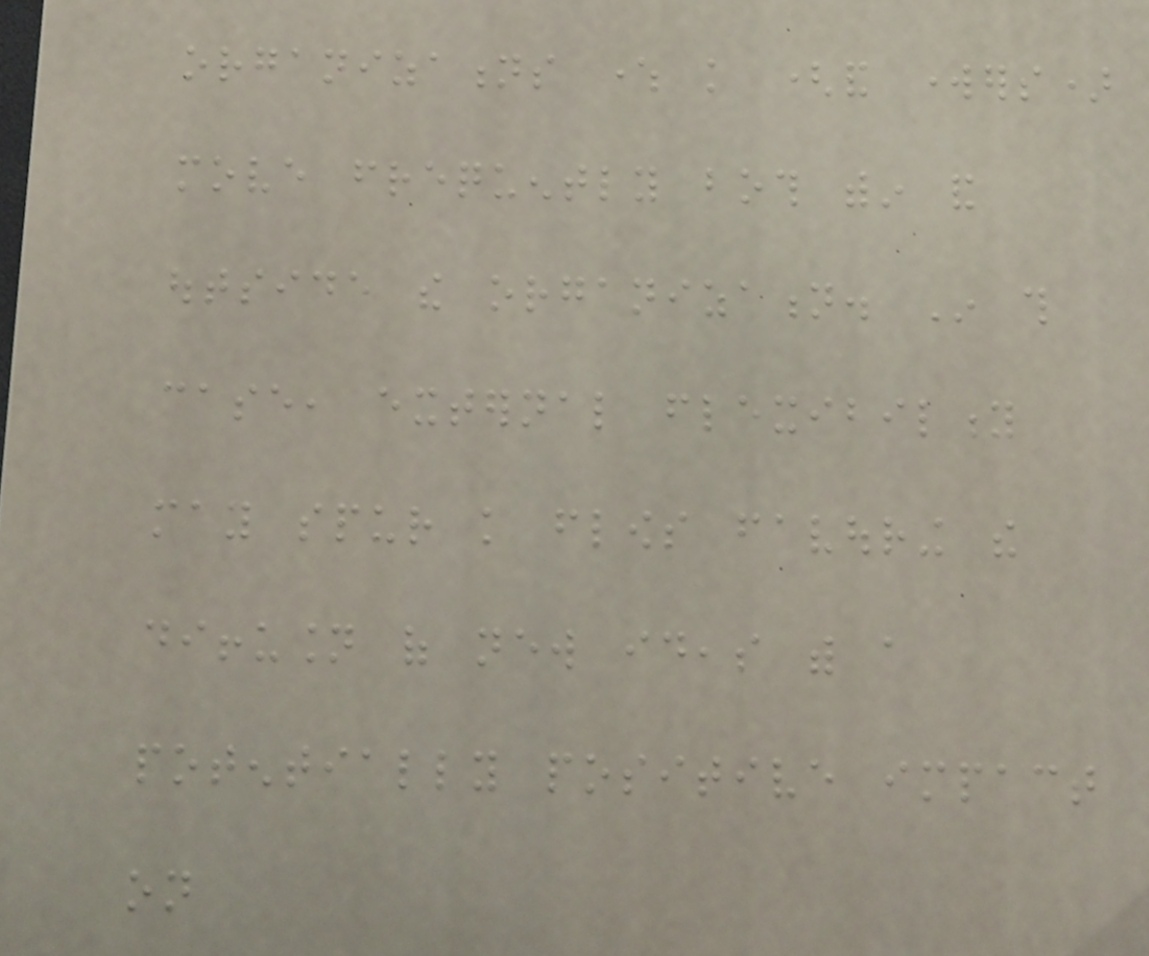organizations where knowledge (and workers)
move frequently both within and
outside the organization. In this
case, external flexibility
may spur knowledge flows favouring the
diffusion of new ideas with a
potentially positive impact
on
